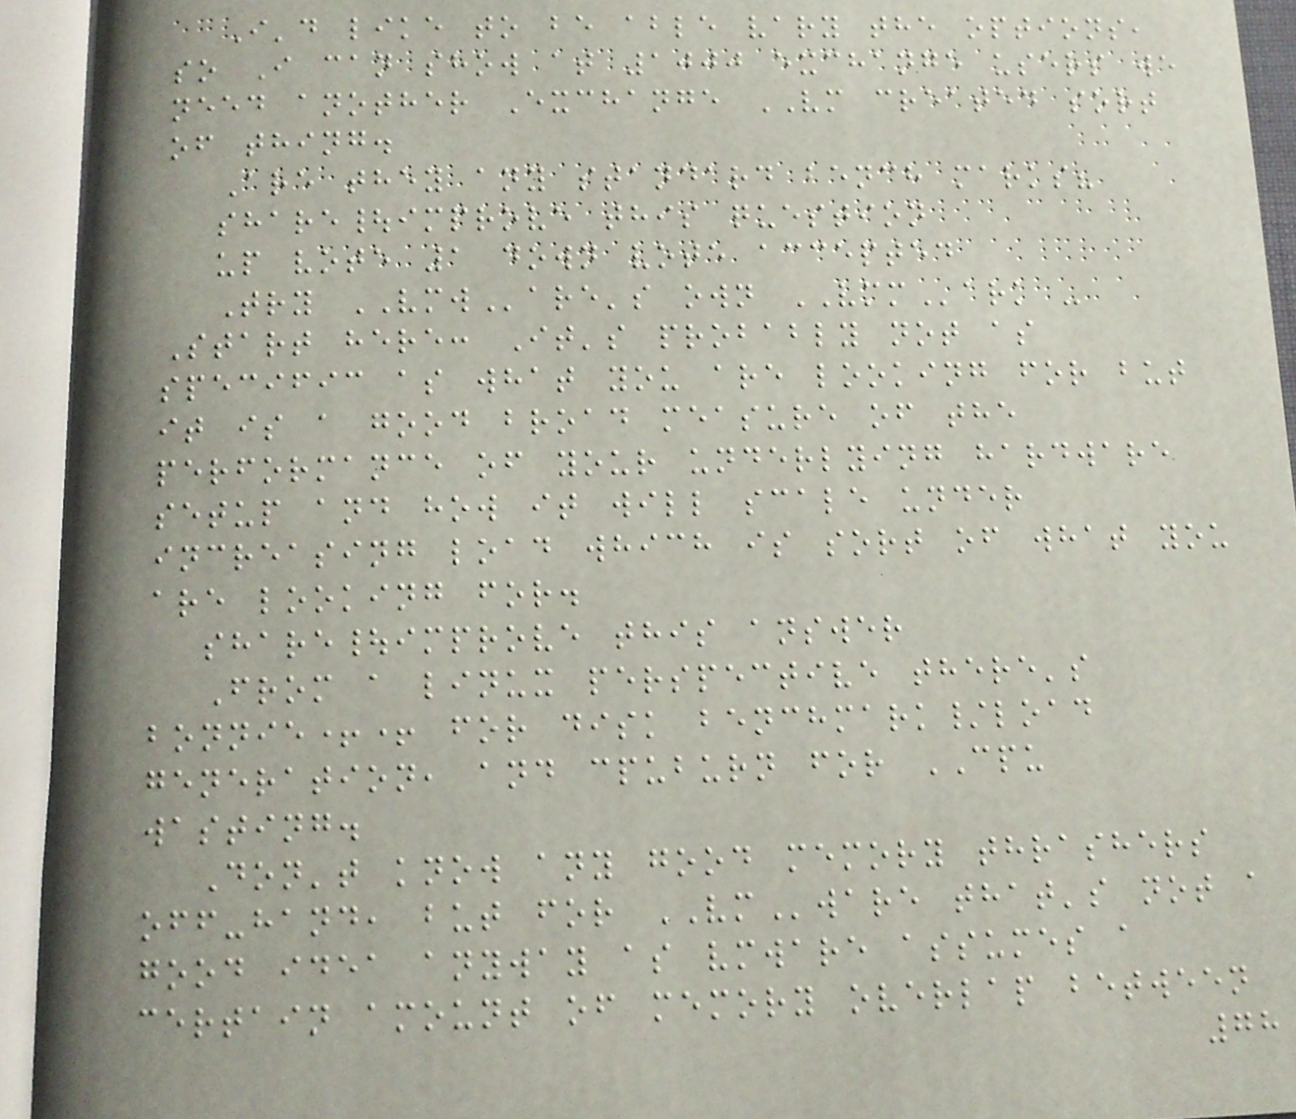I'd like to be able vary the options,
so I can show at 1000 exchange users we
need another Exchange VM created sort
of thing.
Are they any standard bench marks?
share|improve this question
up vote 1 down vote accepted
Try VMWare's own VMMark -
Start here: It's probably not as
specific as what you are looking for but
it is a good broad measure of the
performance of your underlying hardware
setup and how it will scale under
increasing load which is sort of what you
are looking for.
share|improve this answer
From a linux perspective there's
bonnie++ for disk benchmark/load
generation, and cpuburn for CPU
wasting.
Don't know any good memory thrashers
off-hand, but for VMware that's not a
good idea anyway as vmware assumes a
certain amount of memory overlap between
78
